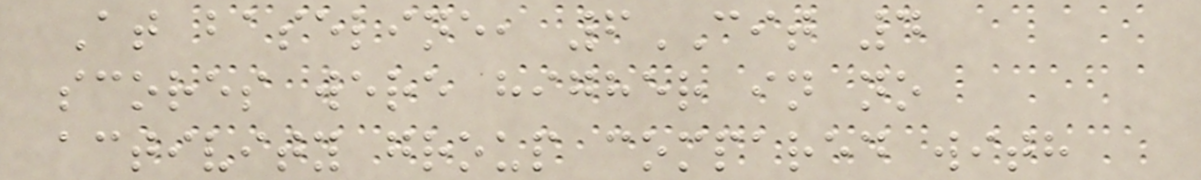At baseline, 6CIT 4
scores were higher in no
activity group compared with
